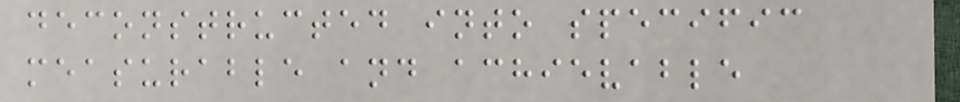deconstructed into specific
measurable and achievable
